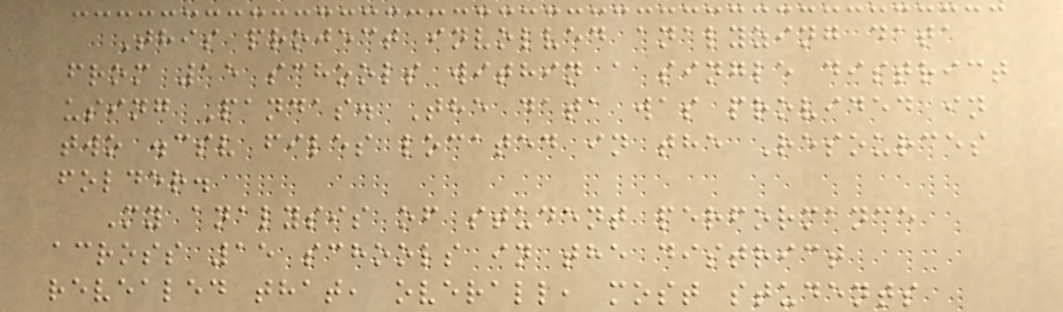This project involved analyzing data
from 15 schools within a single district
using Pandas. The data was provided in
two .csv files located in the Resources
folder.
My analysis of student performance
across 15 schools in the district
revealed that, overall, most students
